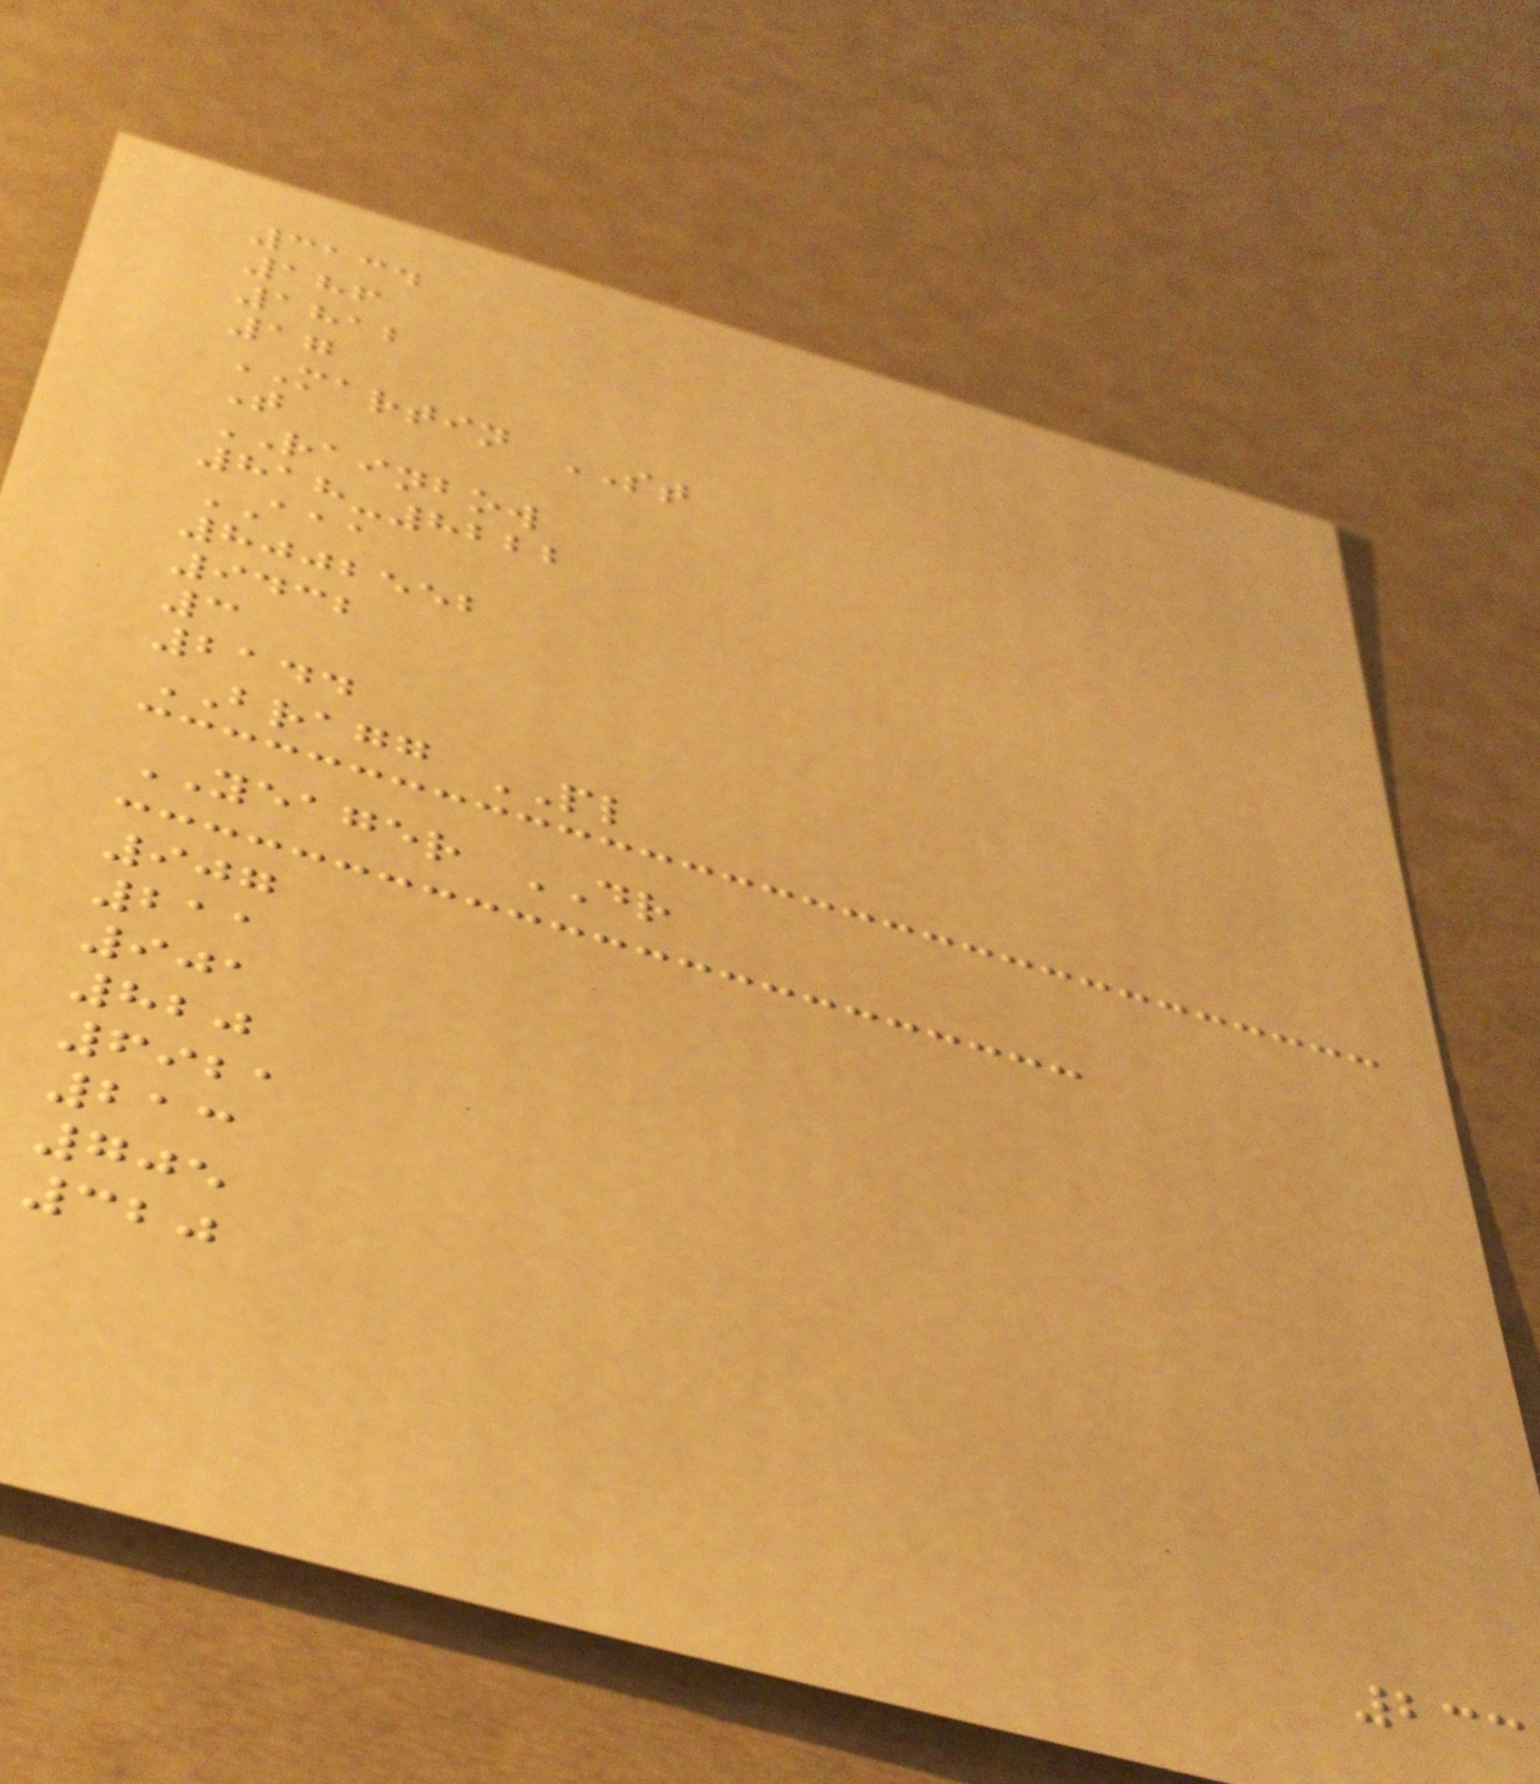3134
186
1812
17
MARTIN ST
T
RAINBOW
818-8222
AAA
8002552
9432
3
2144
BRAGG PL
YEAGER DR
907
211
901
820
6921
213
705
320
233
